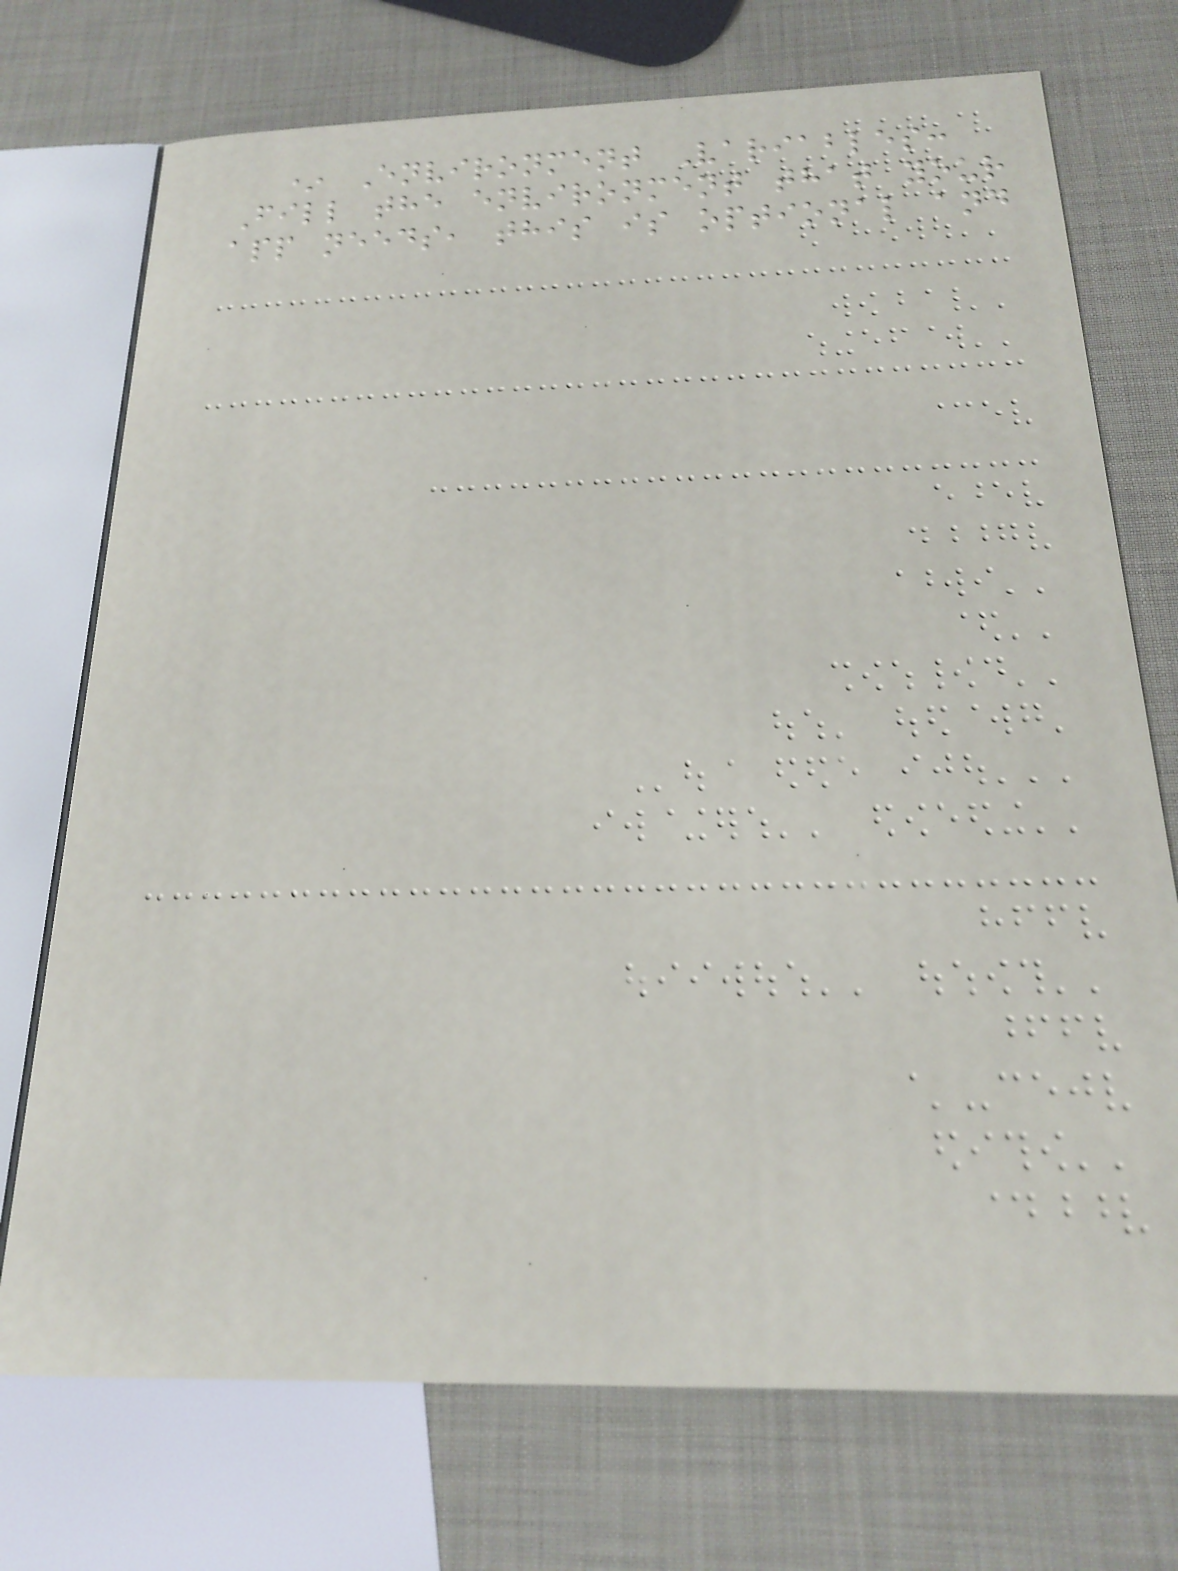* Environment Variables:
Fill the environment that your
app needs, this is optional and
